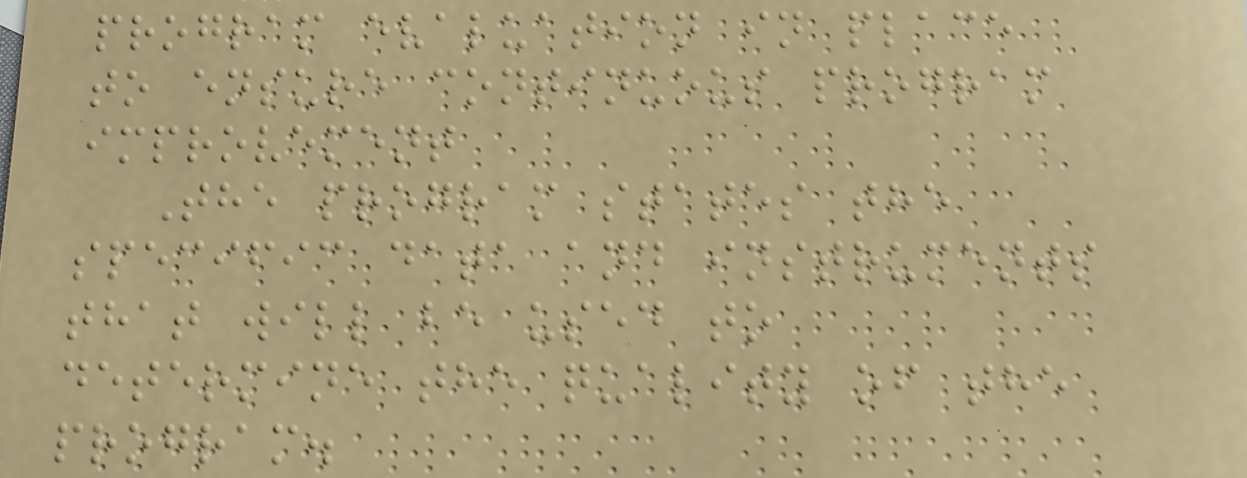program evaluation in place
to ensure continuous program
improvement
The program states the
specific data and instruments
that will be used to
determine the quality of the
program.
